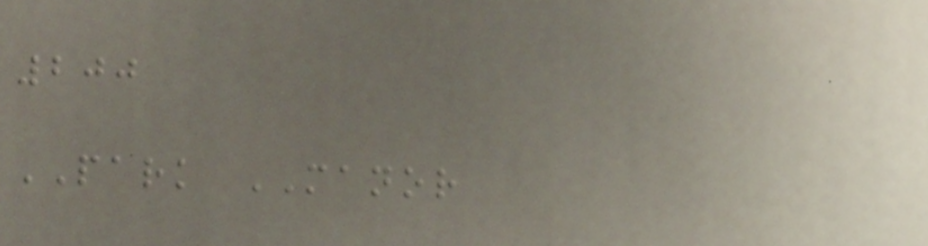200
PARK MANOR
